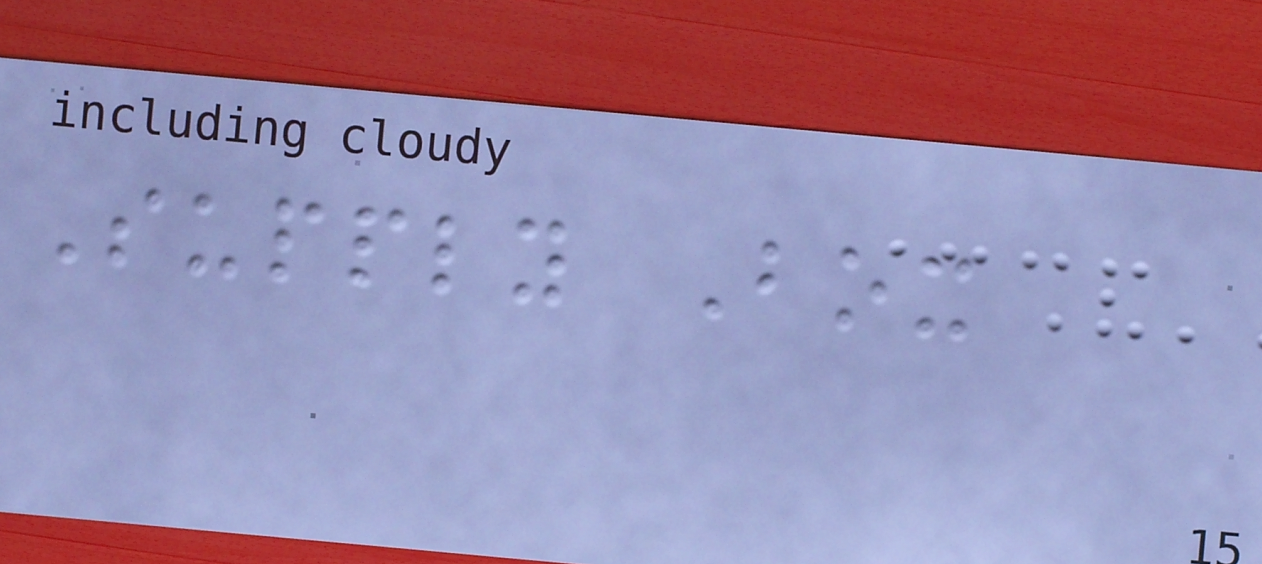Supply Box
